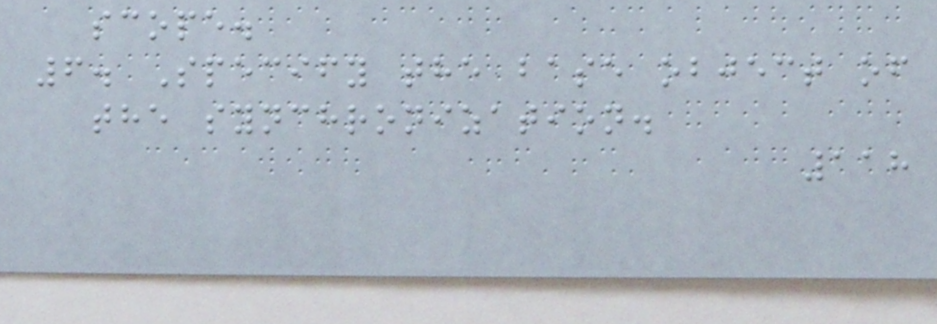scope.
6. Specify the base object of
the synchronization.
118
